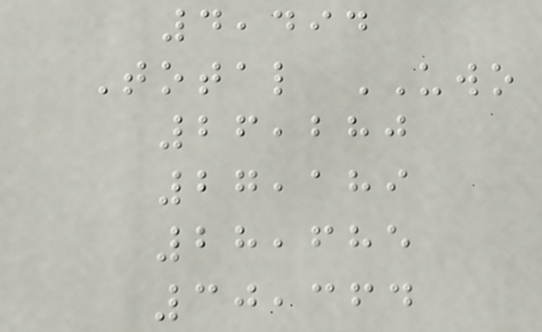4,494
Total UWO
26,280
27,189
28,685
30,364
